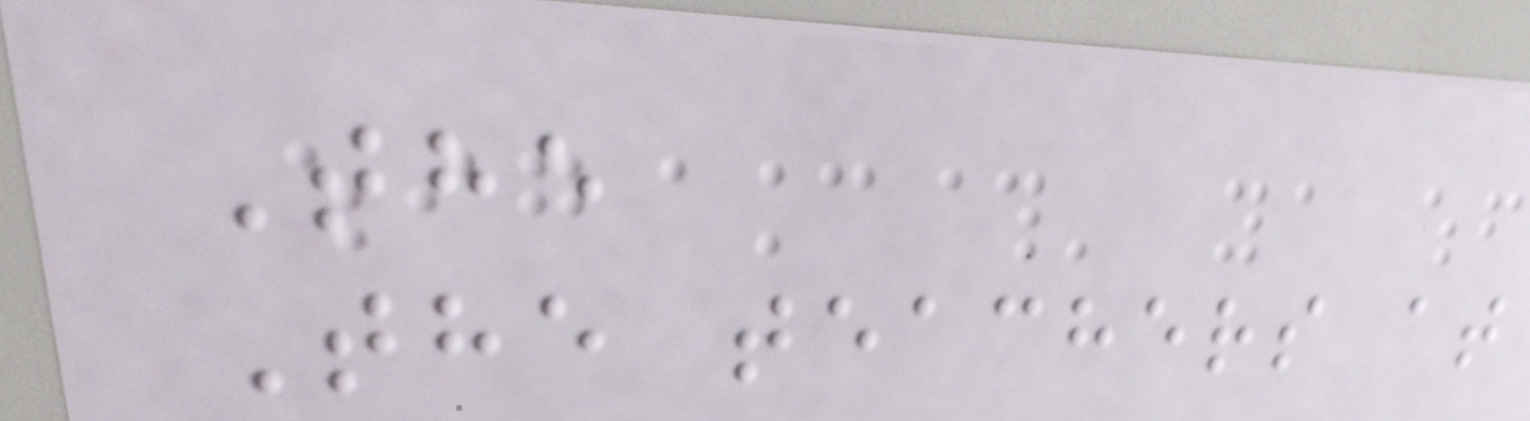The
The teachers at
